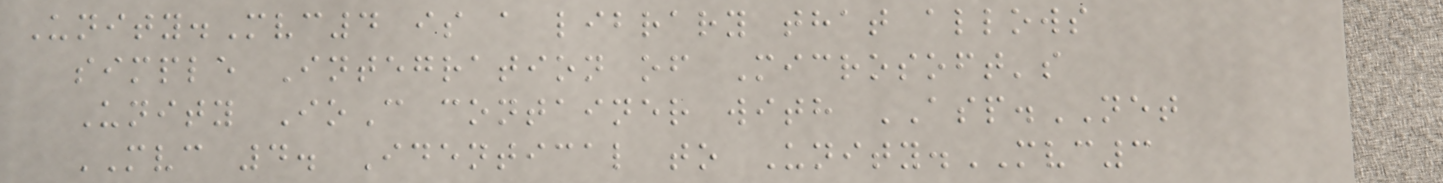Unity.Mvc4 is a library that allows
simple Integration of Microsoft's
Unity IoC container with ASP.NET
MVC 4. Identical to Unity.MVC3
